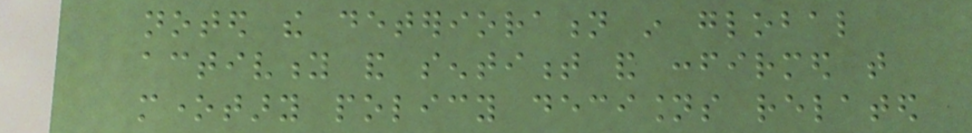noted the deterioration in global
activity and sentiment and confirmed that
monetary policy decisions related
